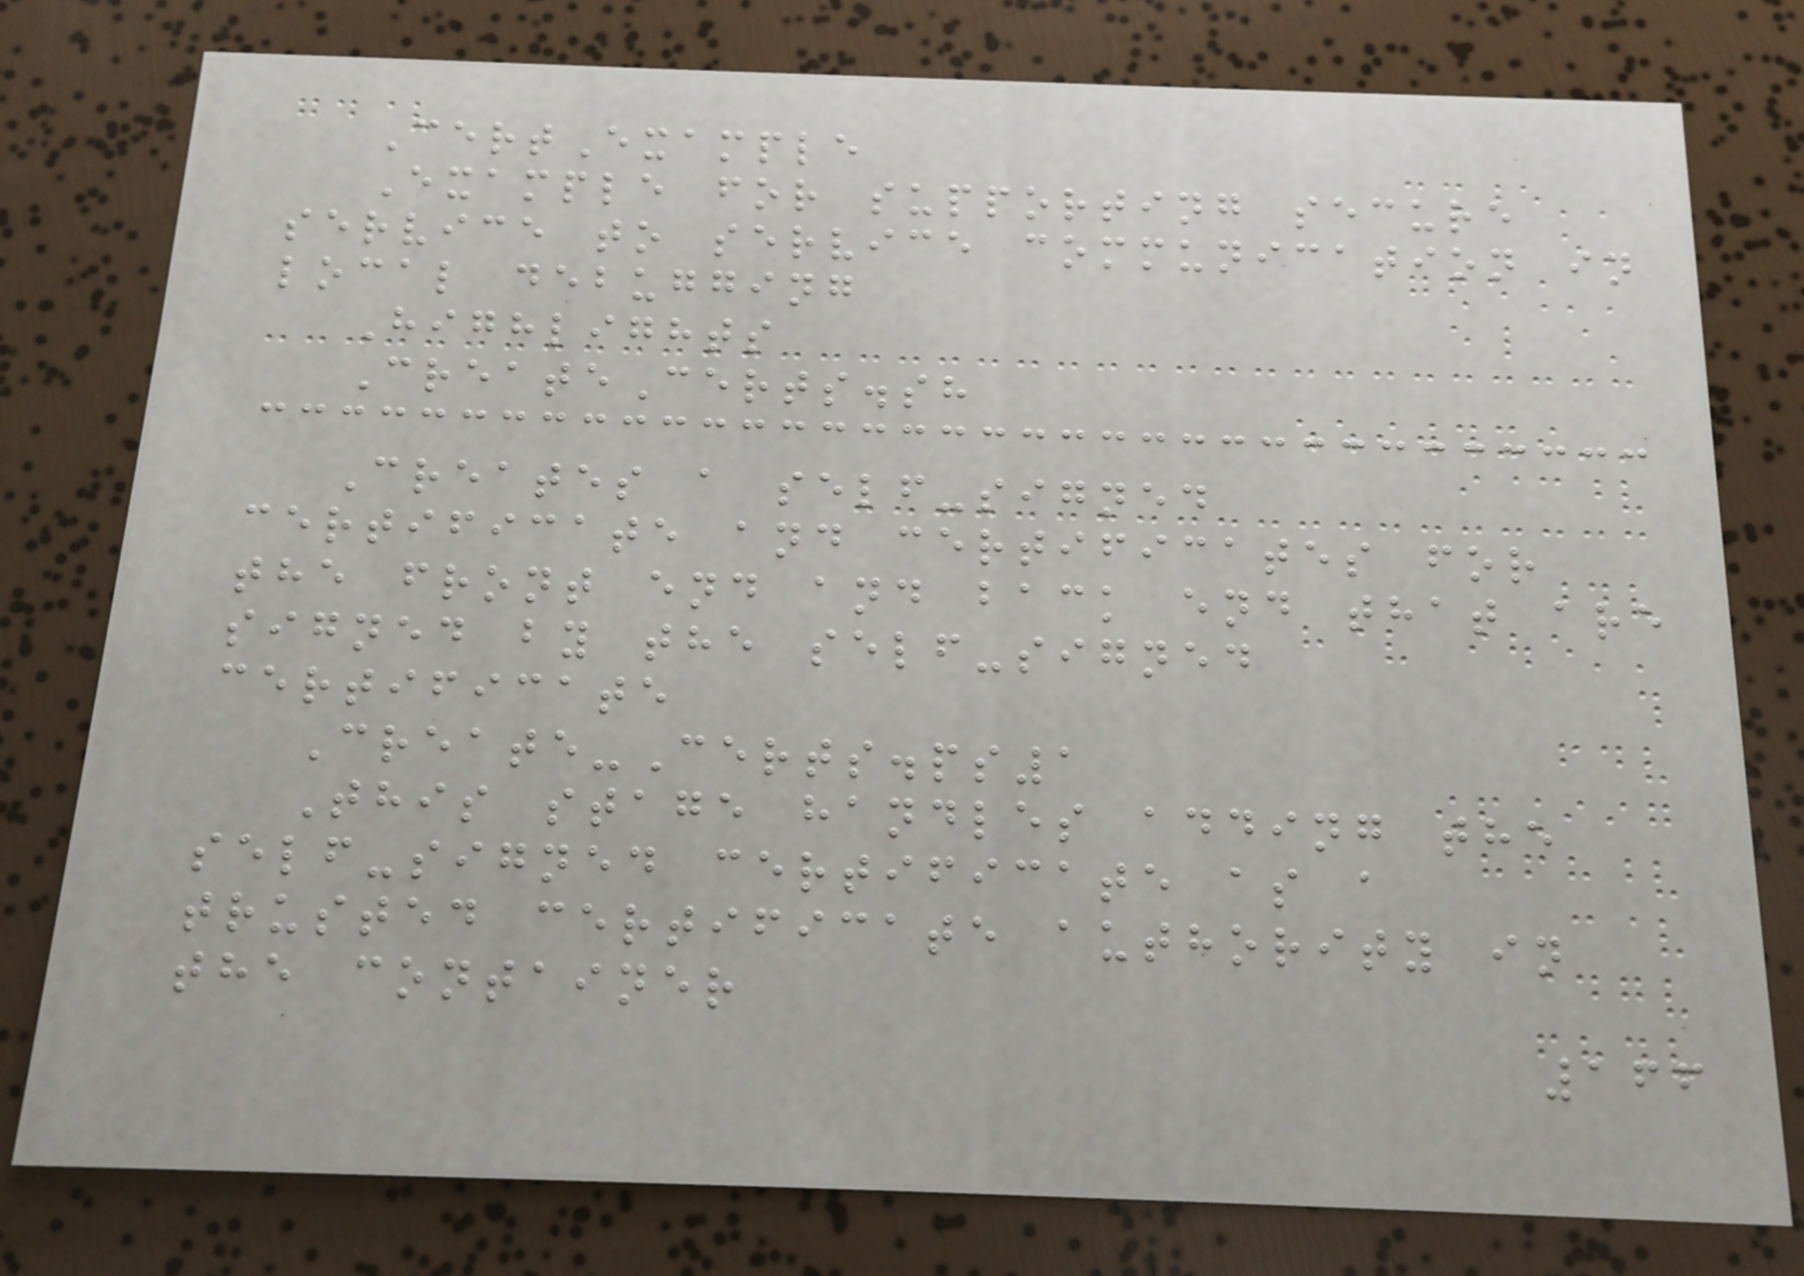CertExample
Example for supporting secure
service to service communication in
local debugging
Highlights
CreateCerts.sh
Creates a self-signed
certificate and certificates for
the front end and back end that are
signed by the self-signed
certificate
Create-Certs.ps1
This stage handles adding the
self-signed certificate as a
trusted certificate authority in
the container
166
